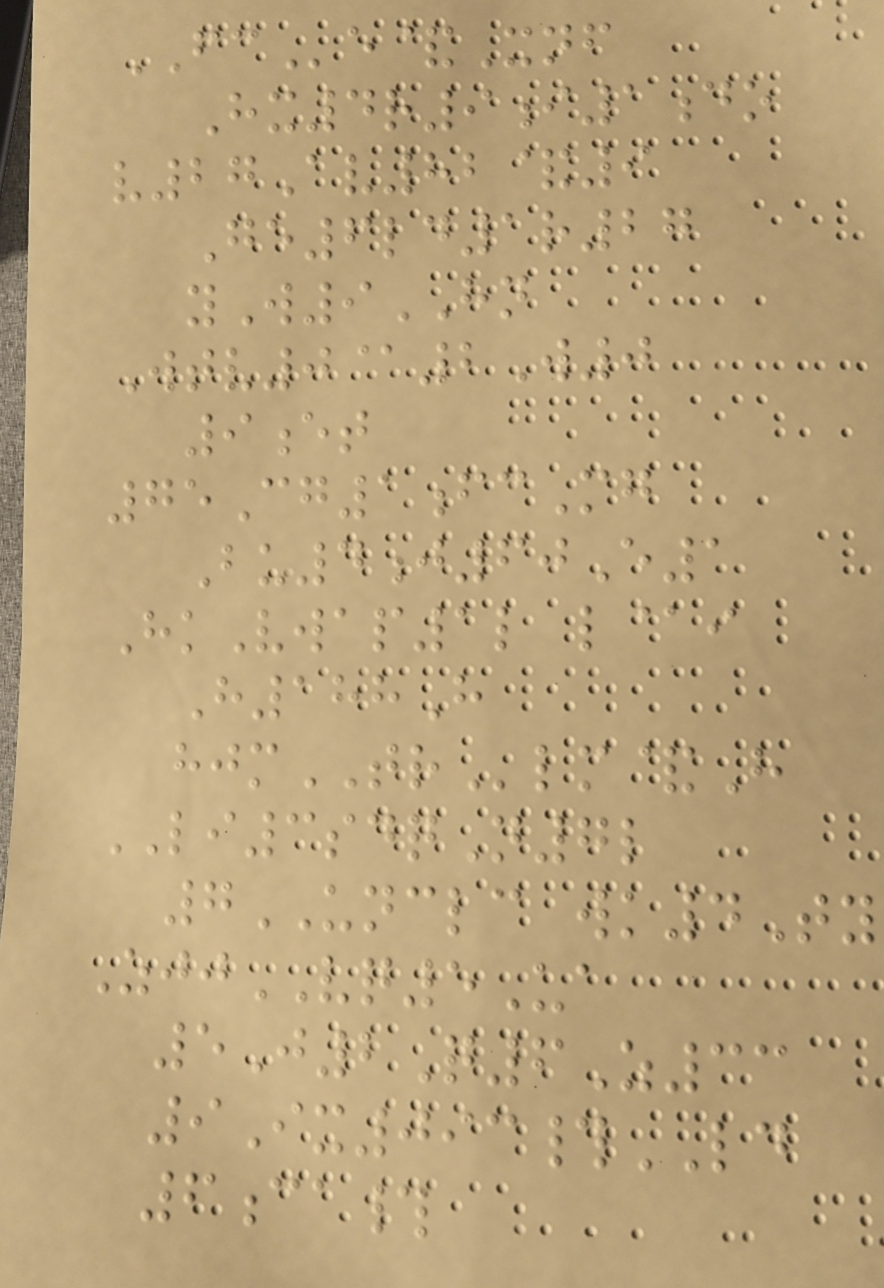FCe&Xnf
Hx4r9i1do
v27Av82&9
Ge6ld1r27
yW9HN
Wtv0@2W0
9et
75Cg1fcMg
Bu4j60E1
HkVwap1l l@i
H188H
hjmTRlm&H
LI3sdqN7l
7UNCLC wk4Ty
ZjjVQ5Ua
5J2Q6Z33
9Ix093#LD
6ca#
